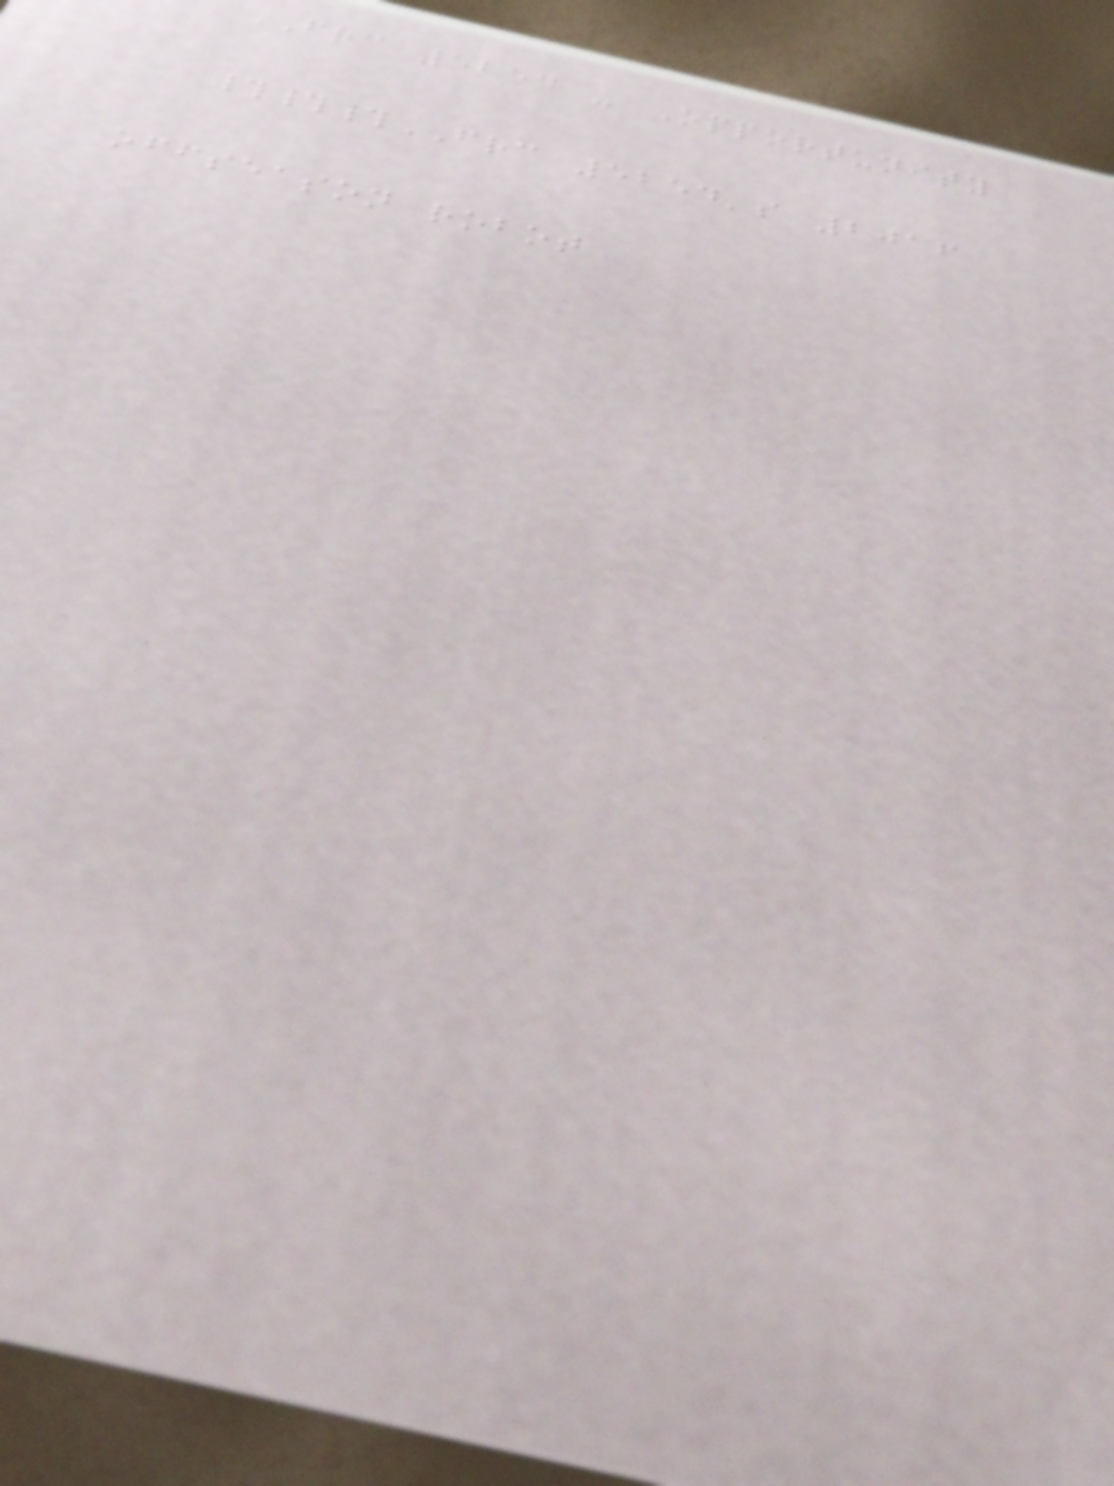FRC 5254 - Opportunity
###FRC 5254's 2016
offseason robot
